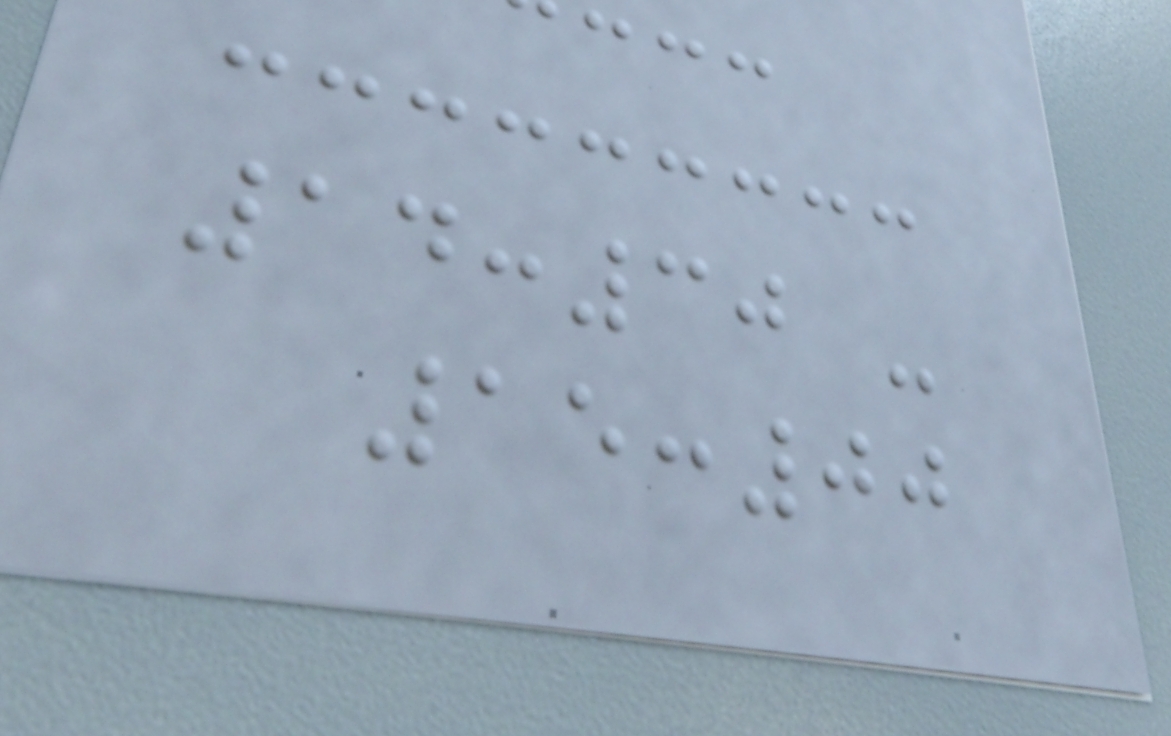14:30 -
15:00
